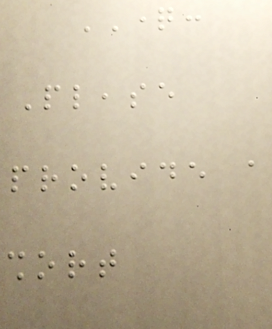QUESTION:
Please
provide a
short
